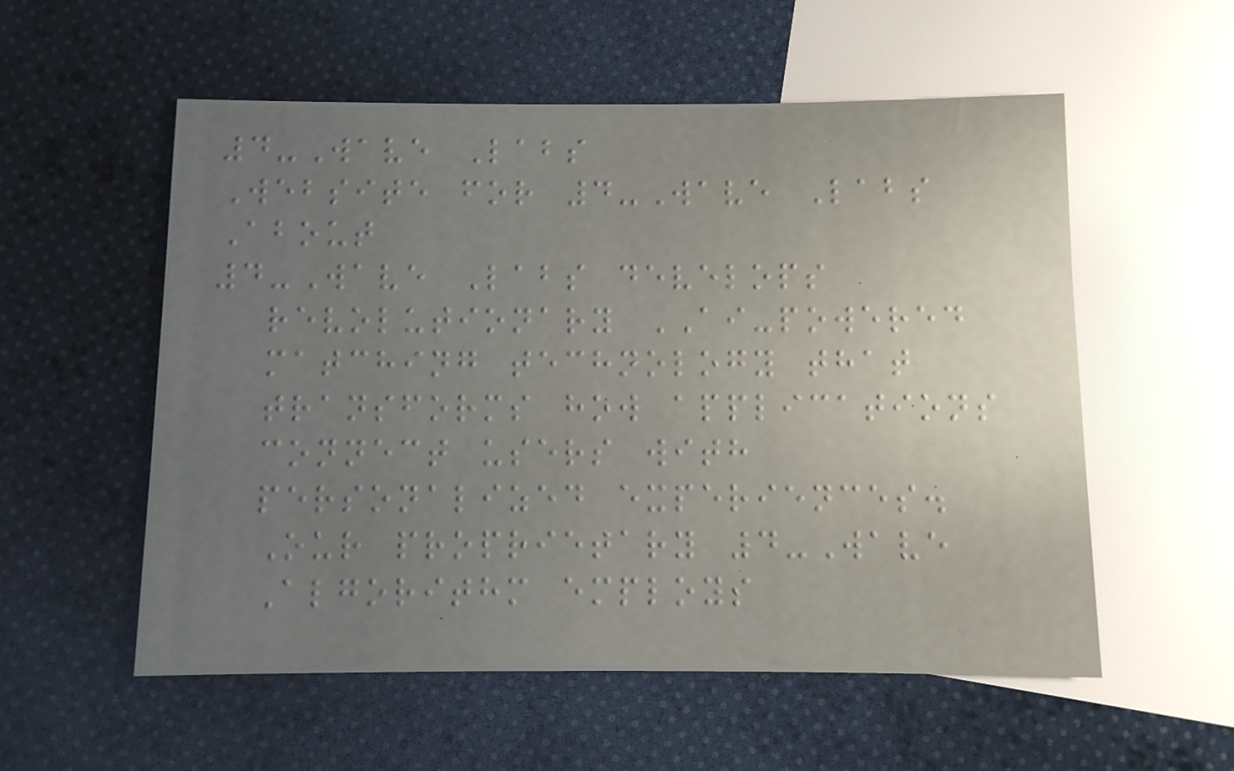4-Wave Labs
Website for 4-Wave Labs
About
4-Wave Labs develops
revolutionary AI-powered
matching technology that
transforms how applications
connect users with
personalized experiences.
Our proprietary 4-Wave
Algorithm employs
